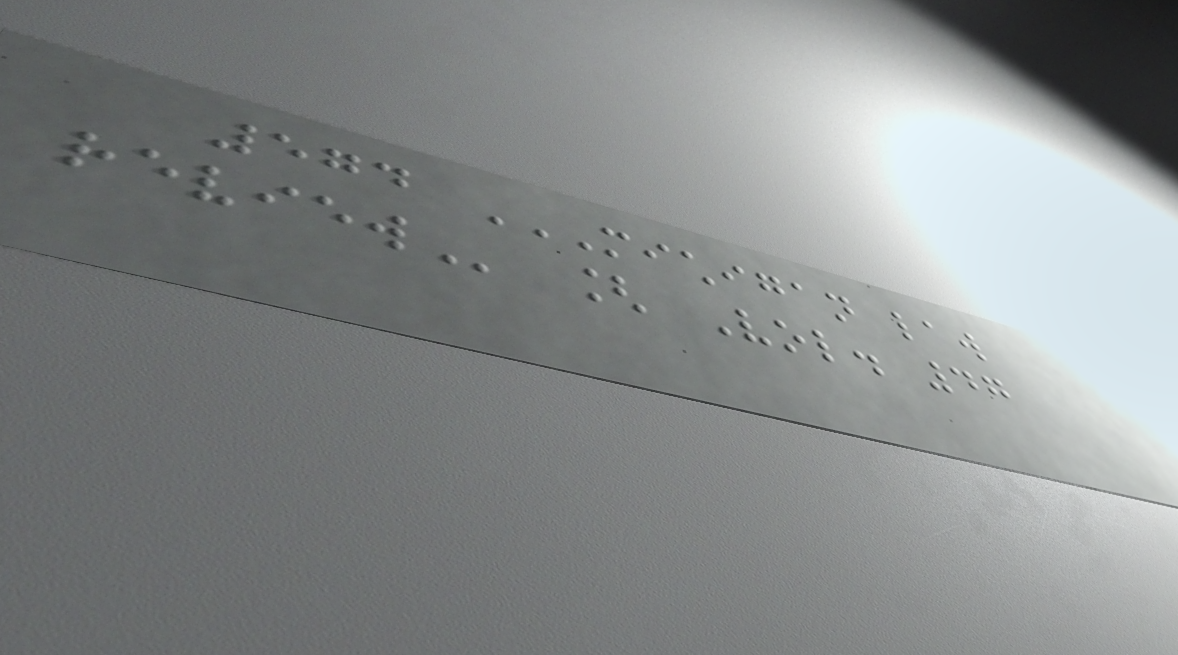574 MICHIGAN LAW
REVIEW [ Vol. 47
